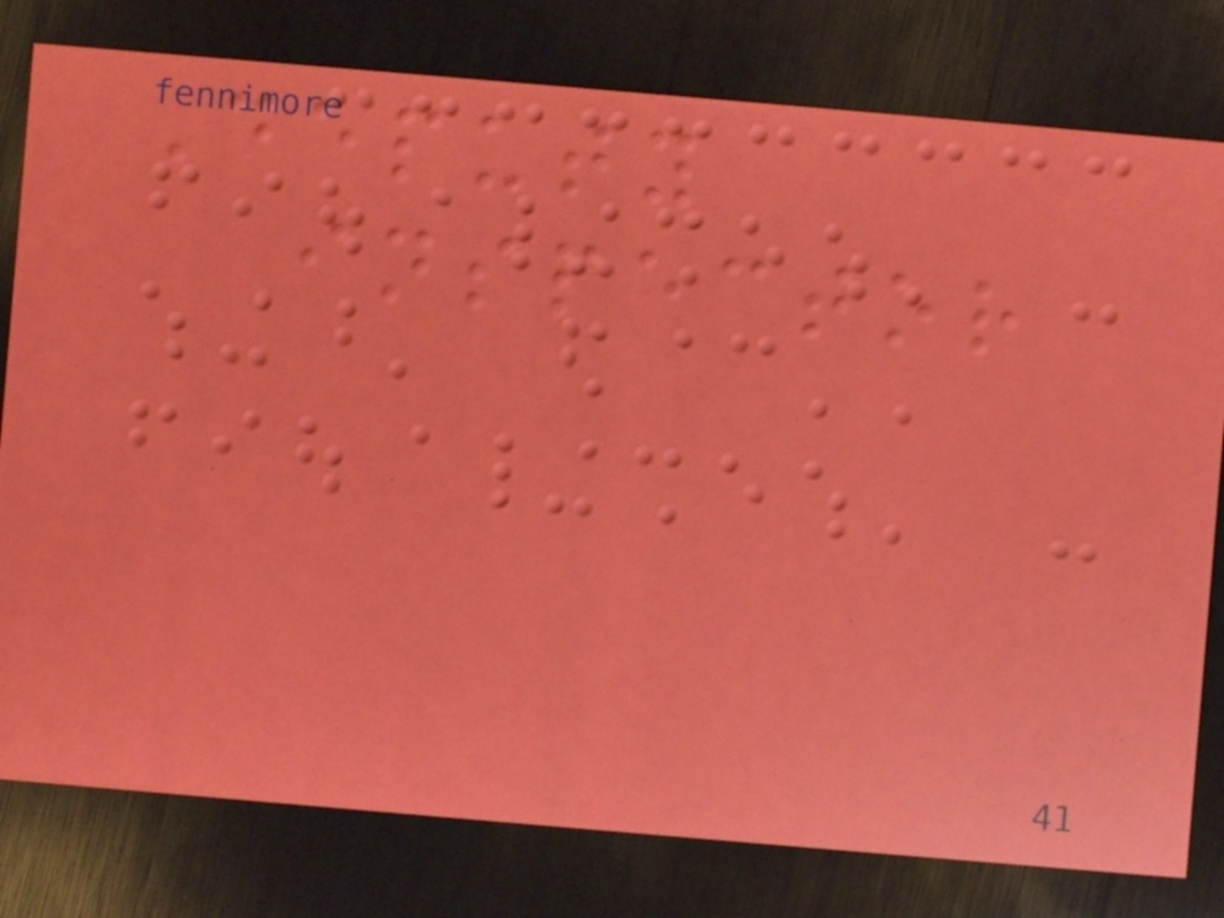Deputy
inspector
